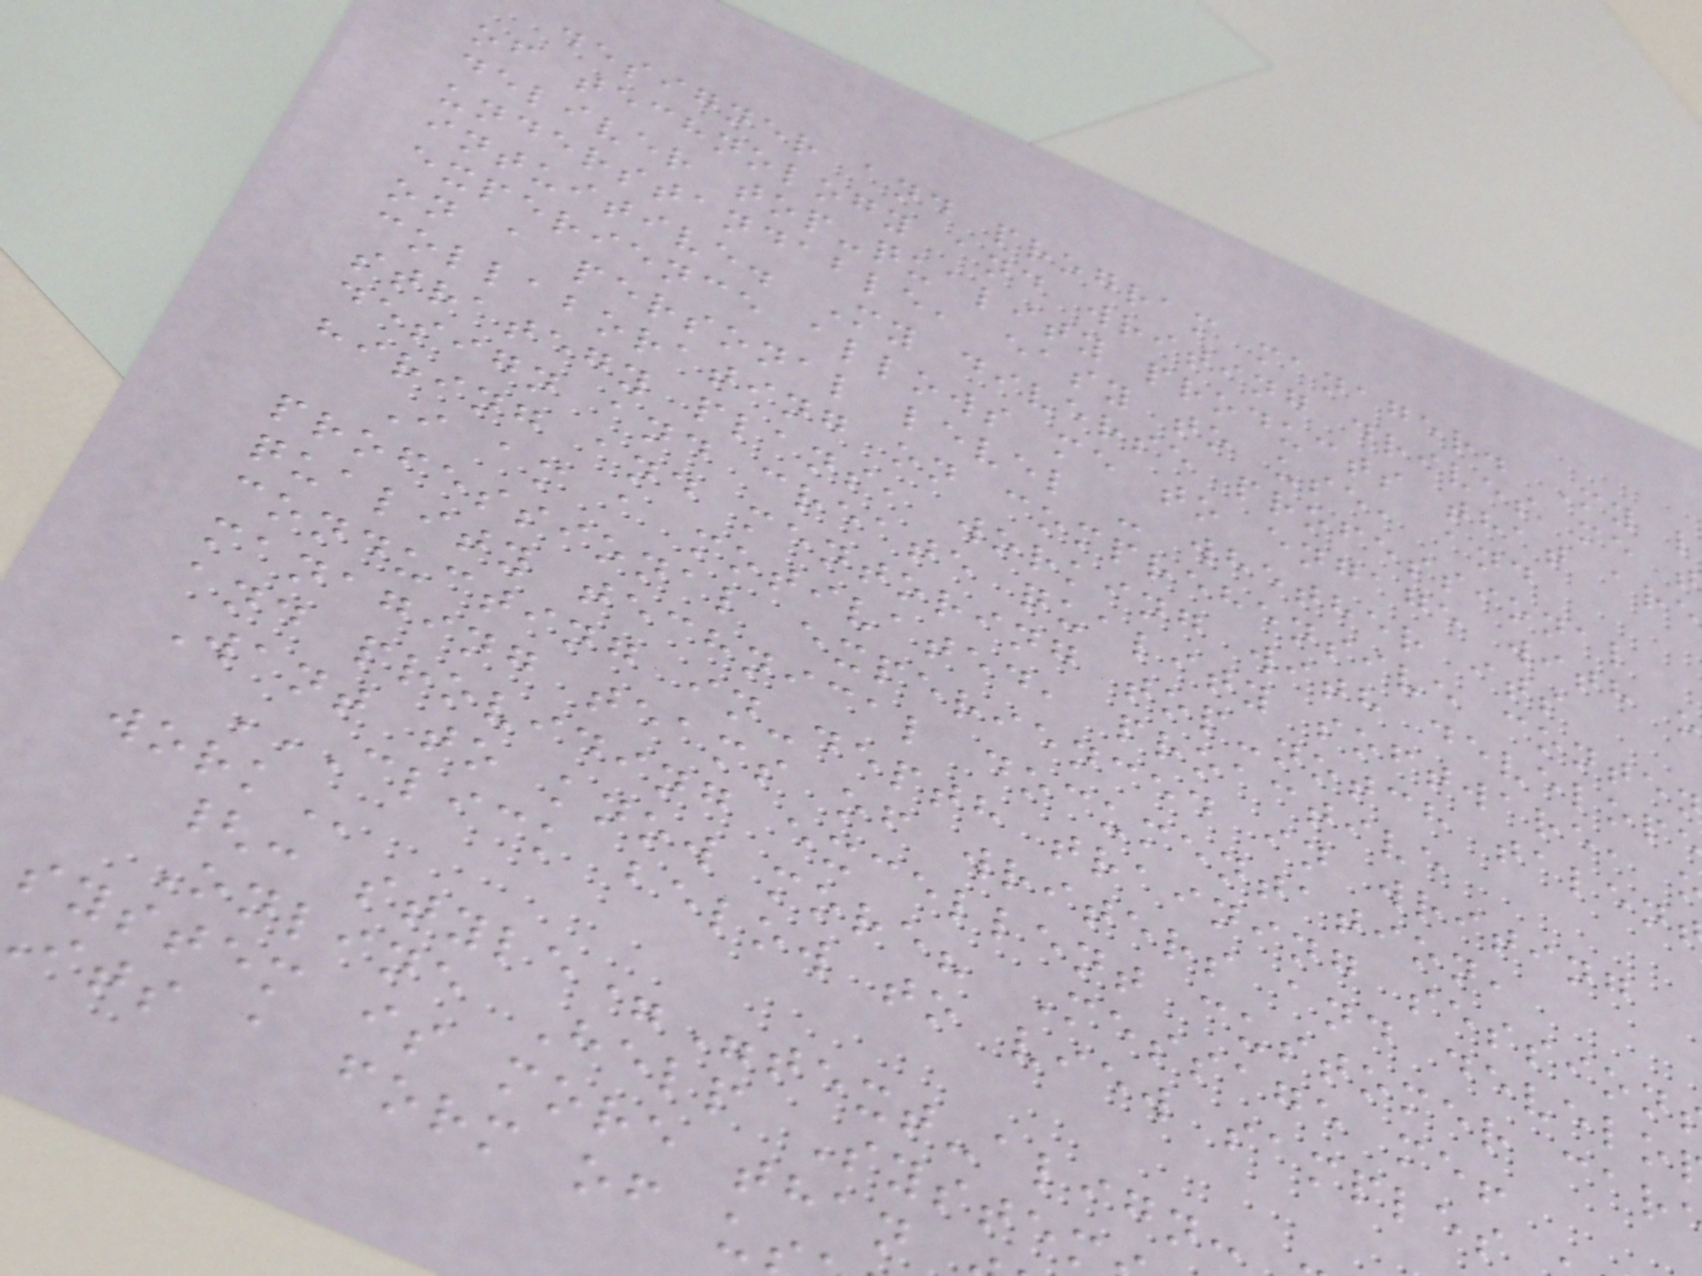designer and program manager. My l
of technology and writing drives me t
deliver top-quality products that are
understandable, easy to use, and
intuitive. My diverse professional
experience allows me to engage with o
on a personal level - whether its
collaborating on comprehensive conten
strategy plans, working with develop
design and create quality software,
hiring and mentoring top-notch talen
I am a motivated, proactive
professional experienced in writing
quality technical documentation,
conducting in-depth training session
managing teams of writers and develo
and providing excellent customer car
Want to know more? Message me!
{: style="text-align:
Online Help System
system is more than
its a form of u
